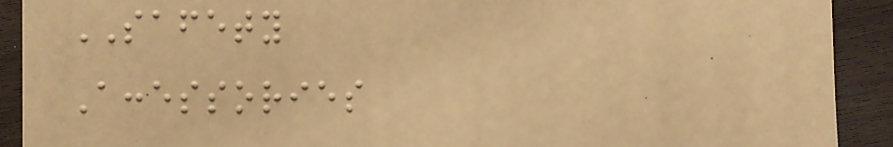SAFETY
Accessories
